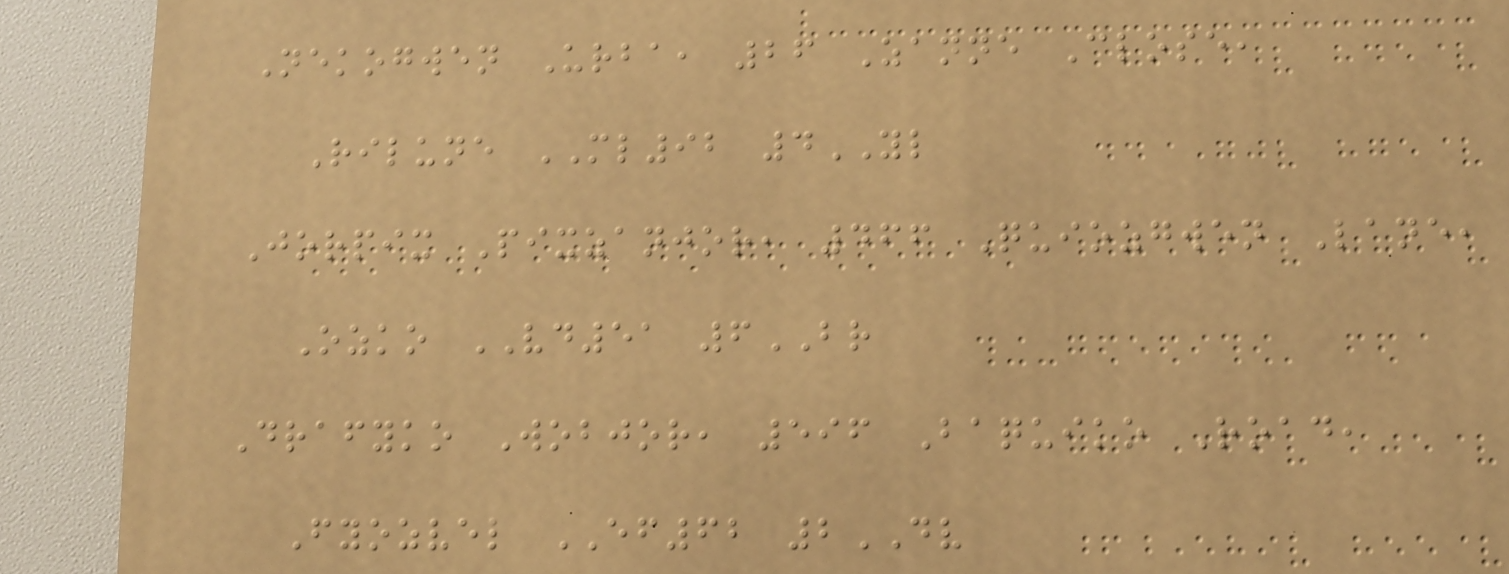Nekogwen Urba, 26 Zanne Close,
Rilune ML92 4YL
Jorpix Pixzanjor, 466 Quiozgwen Lane,
Ozko VD51 6BR
Drafyko Wobjor, 596 Baquiko Road,
Fyozvel EF62 2DV
